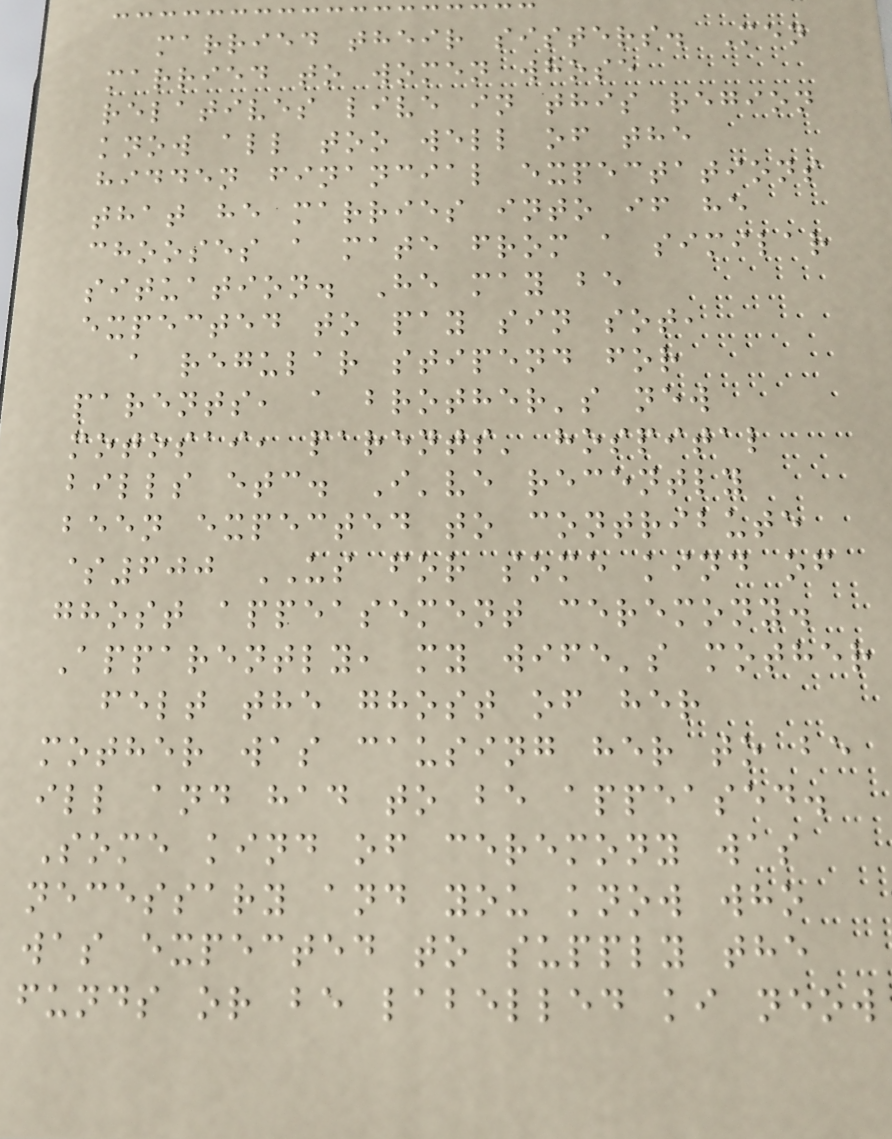married their sisters. Men
married to women whose
relatives live in this region
know all too well of the
hidden financial expectations
that he marries into if he
chooses a mate from a similar
situation. He may be
expected to pay sin sot,
a regular stipend for
parents, a brother's new
motosai, parents' hospital
bills etc. I've recently
been expected to contribute
$600 US for some kind of
ghost appeasement ceremony.
Apparently, my wife's mother
felt the ghost of her
mother was causing her to be
ill and had to be appeased.
Some kind of ceremony was
necessary and you know who
was expected to supply the
funds or be labelled ki neow
